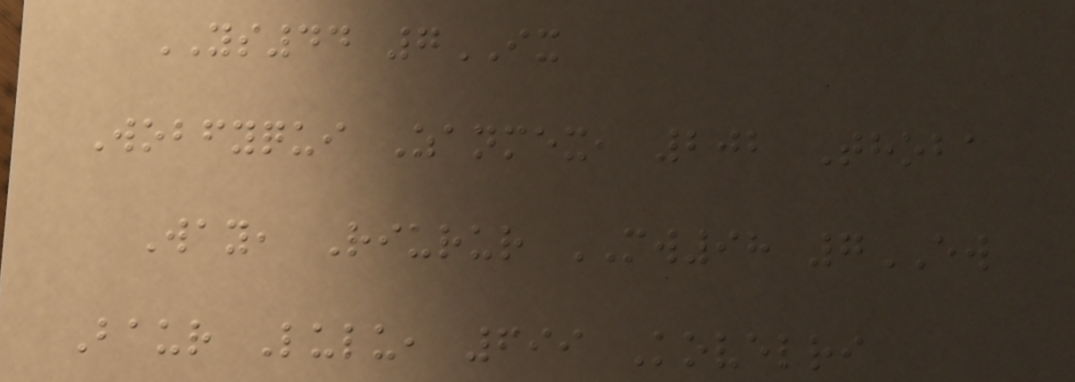YS44 7IX
Wobfyqui Zanmex, 202 Thoba
Way, Riurur MW98 7EW
Baur Lulu, 699 Kovelri
